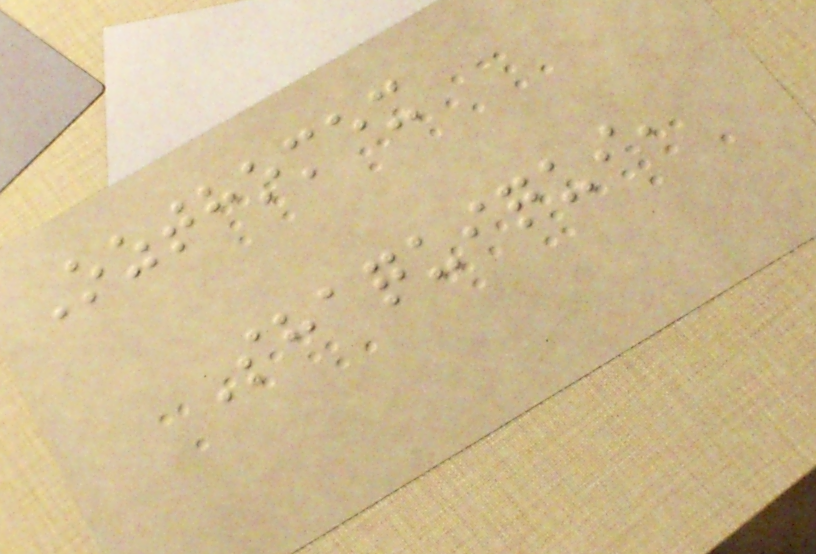Ozthomex
Shaquiqui,
